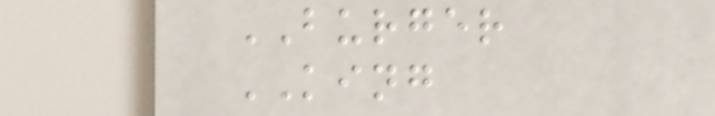BURGER
KING
